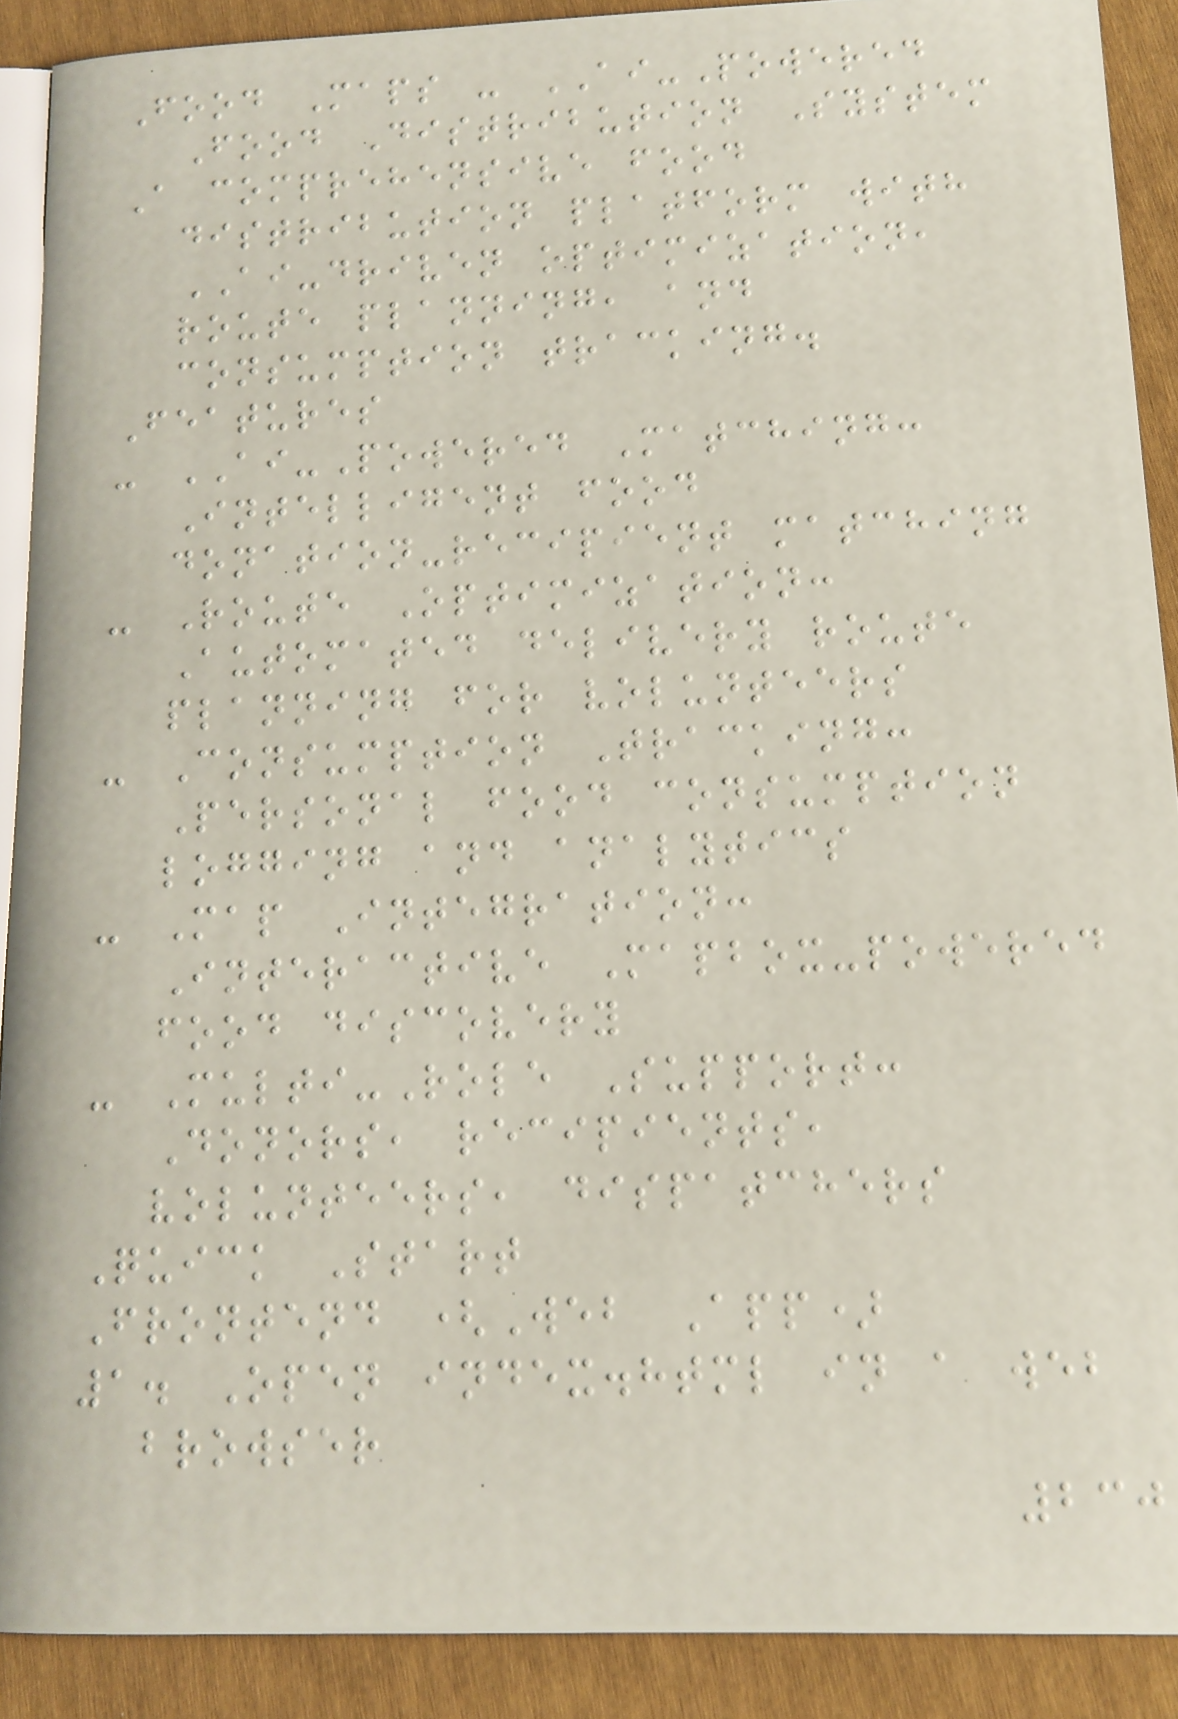Food Maps - AI-Powered
Food Distribution System
A comprehensive food
distribution platform with
AI-driven optimization,
route planning, and
consumption tracking.
Features
- AI-Powered Matching:
Intelligent food
donation-recipient matching
- Route Optimization:
Automated delivery route
planning for volunteers
- Consumption Tracking:
Personal food consumption
logging and analytics
- Map Integration:
Interactive Mapbox-powered
food discovery
- Multi-Role Support:
Donors, recipients,
volunteers, dispatchers
Quick Start
Frontend (Web App)
1. Open index.html in a web
browser
230
